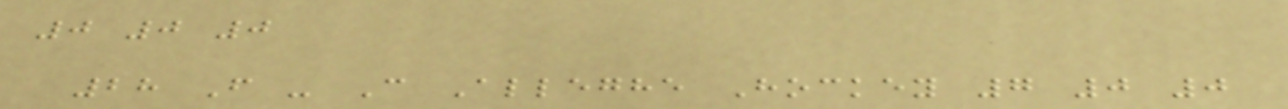0 0 0
28 F - C Alleghe Hockey 7 0 0
